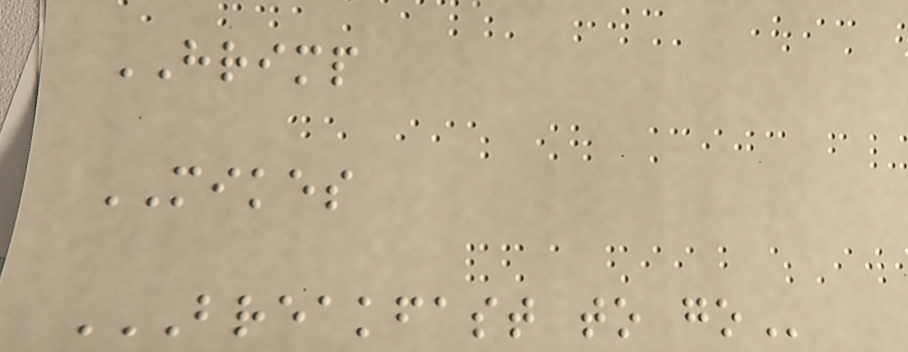HRIMP
MIKES
BREAKFAST TO GO
